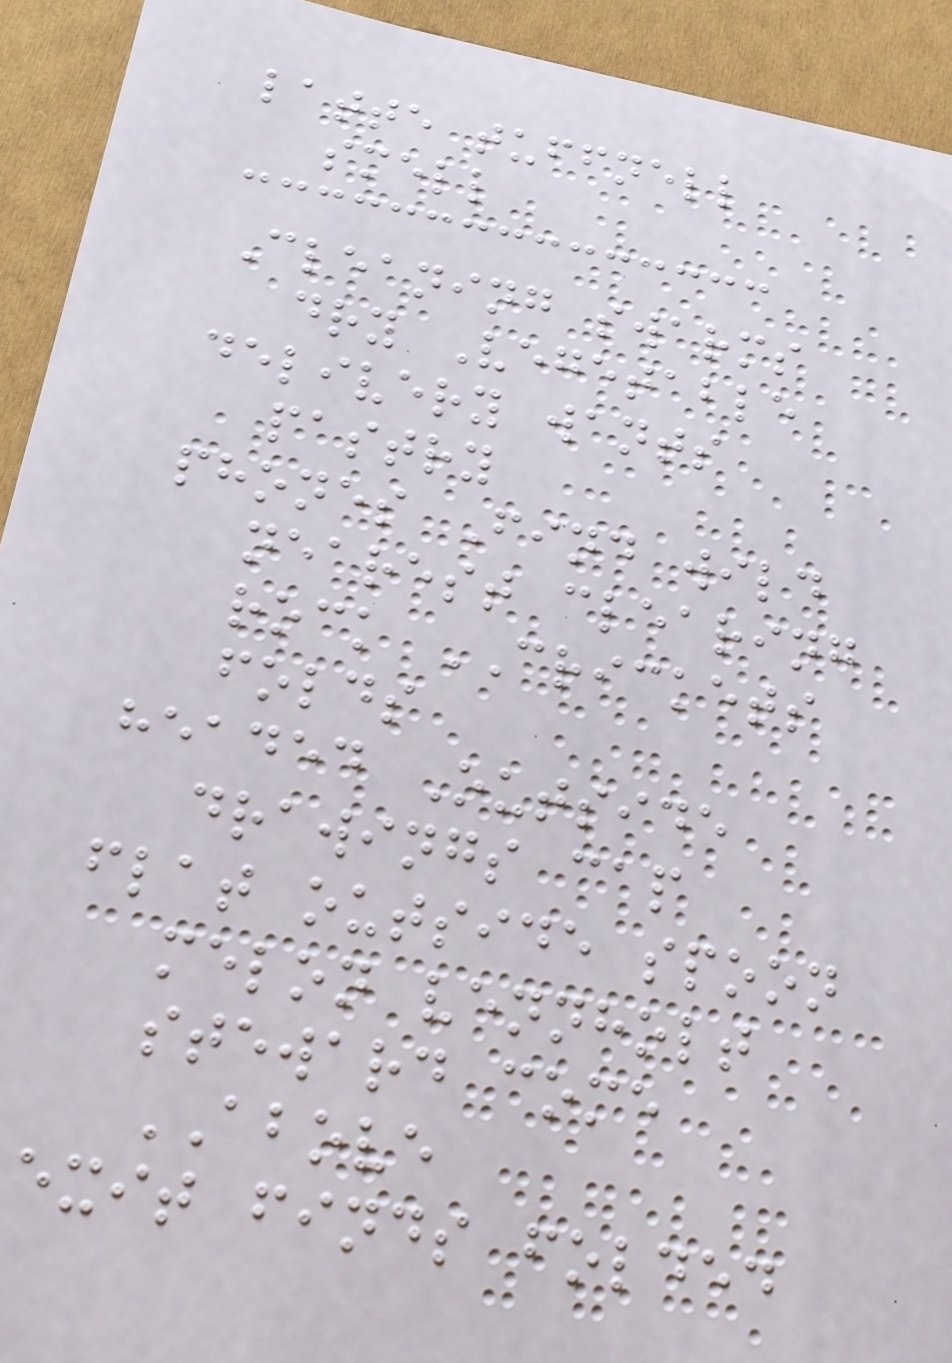latte tuffnell
smell
Cleaning swarms
dry Vegetable
delivery wants
pastry
phones Find wild
nearest clearing
rock CRICKETS
folds
headed Outside
drawings cap
flat outside spoon
melon vennholt
steward come
ABOVE
exit finds folded
